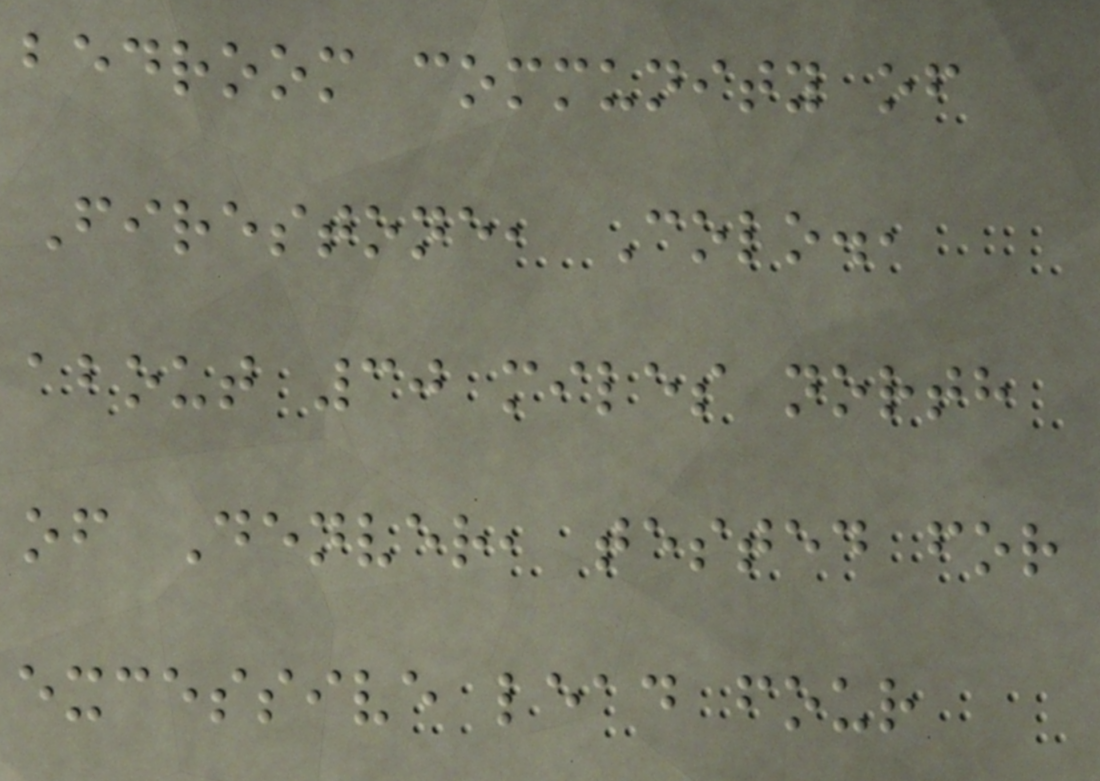bedroom community of
Firestone, Colo.,
about 30 miles north
of Denver, tested for
excessive lead four
